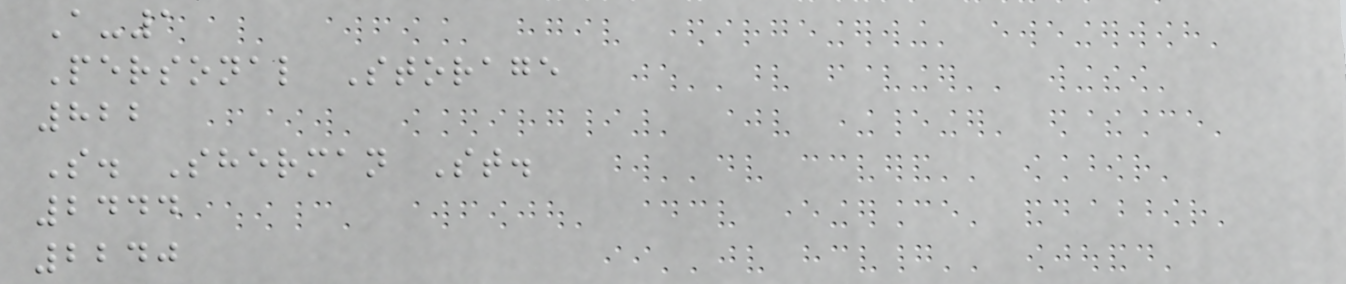A-1
Personal Storage
822
S. Sherman St.
2444
2240
